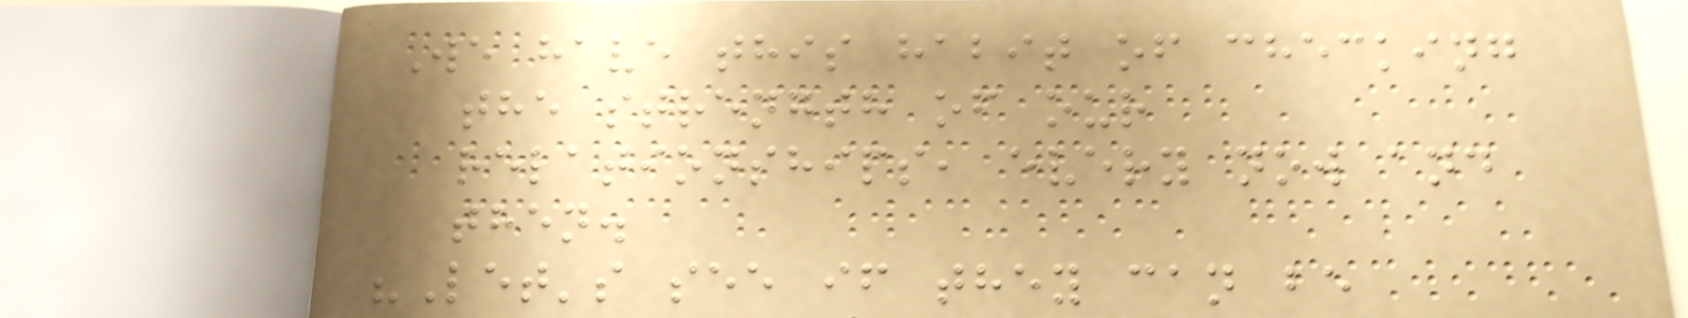We have this habit of checking
the strength of our
relationships, every now and
then.
"Let's see if they can be
